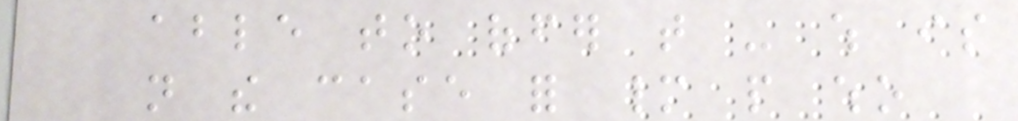able to offer that - which is
not the case for many people who
